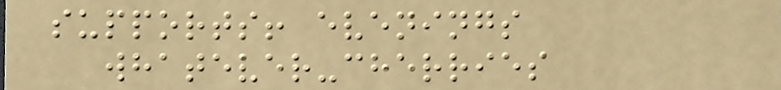supports! evenings
whatever-cherries
